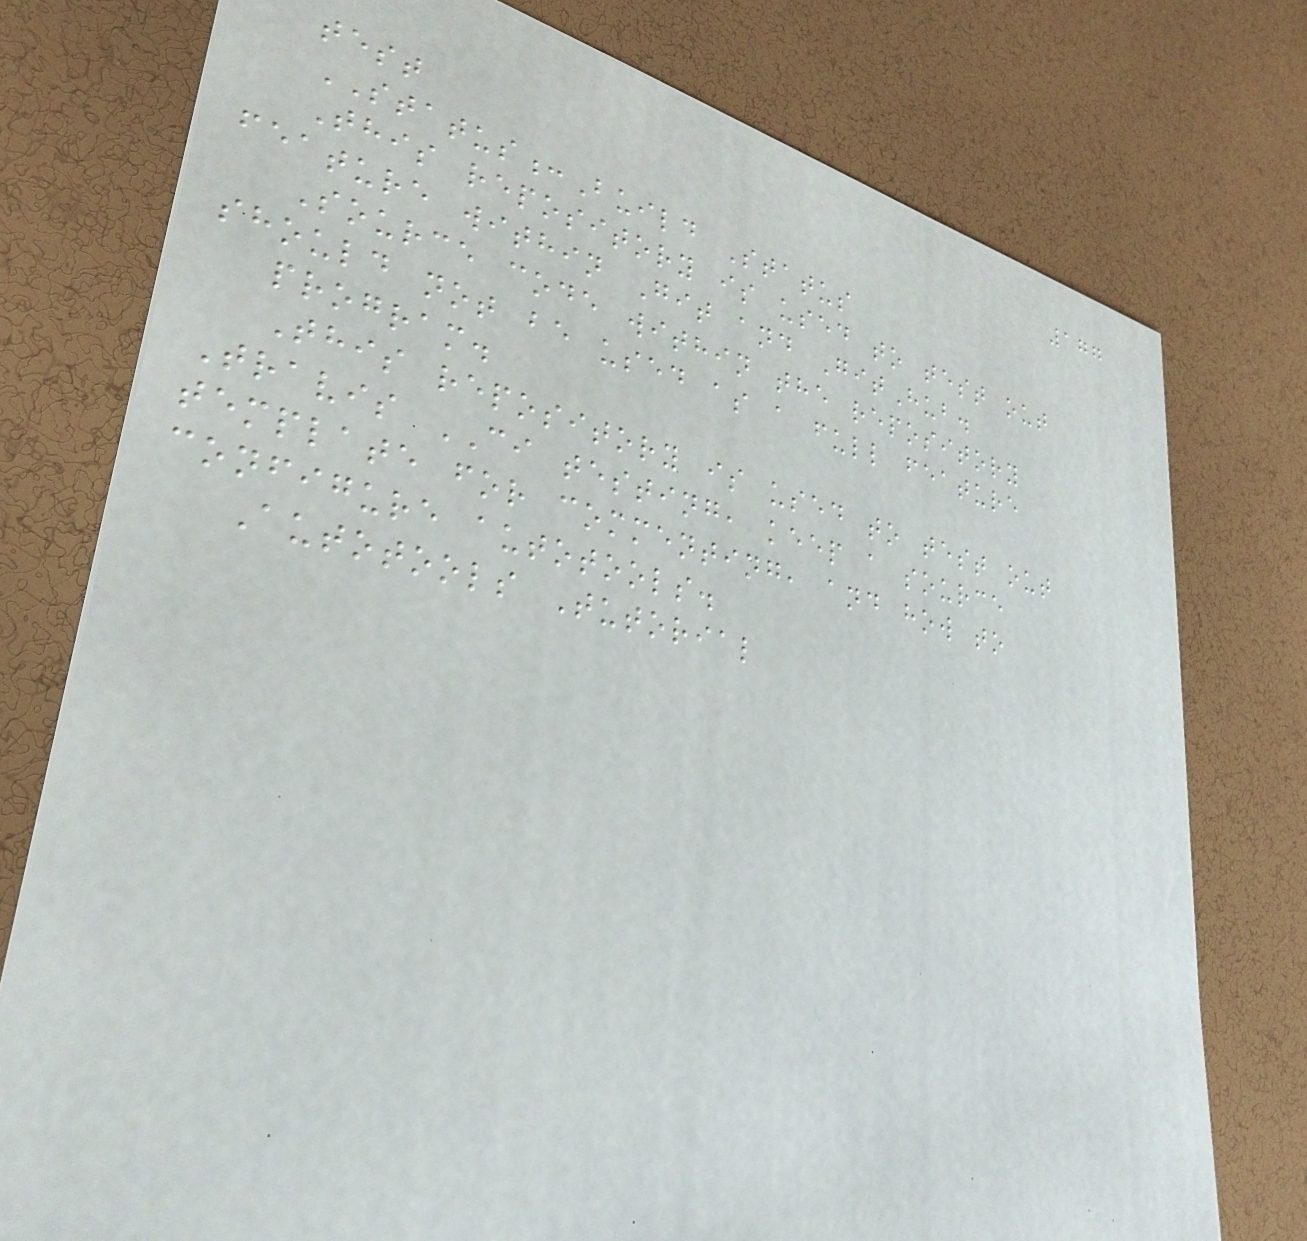177
test
STATUS:Build Status
This repository is used to test out
feature within Git and GitHub.
Source code within the repository
should not be used as a full feature
program.
This repository is used to test out
Travis CI testing, keep a source
template for commenting, and how to
configure autotools.
Autotools Tutorial
